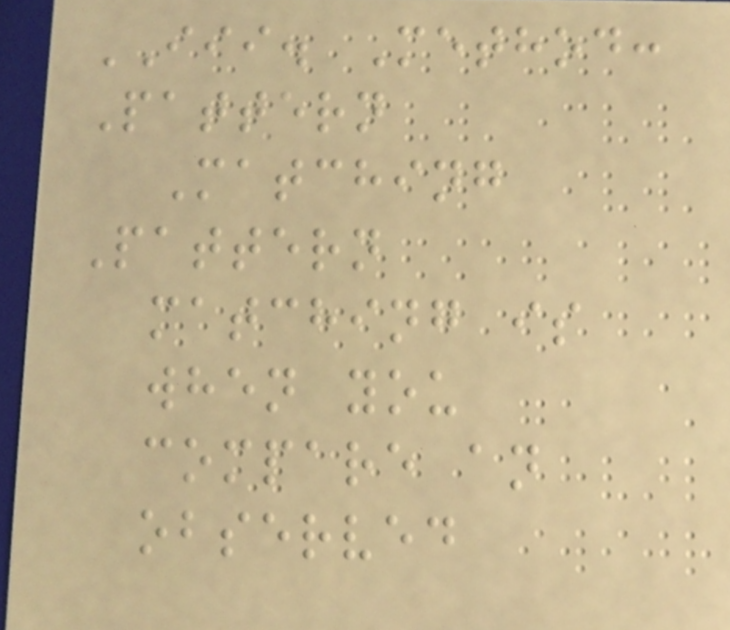III. Method:
Pattern
Matching
Pattern
matching is
when you
compare an
observed
